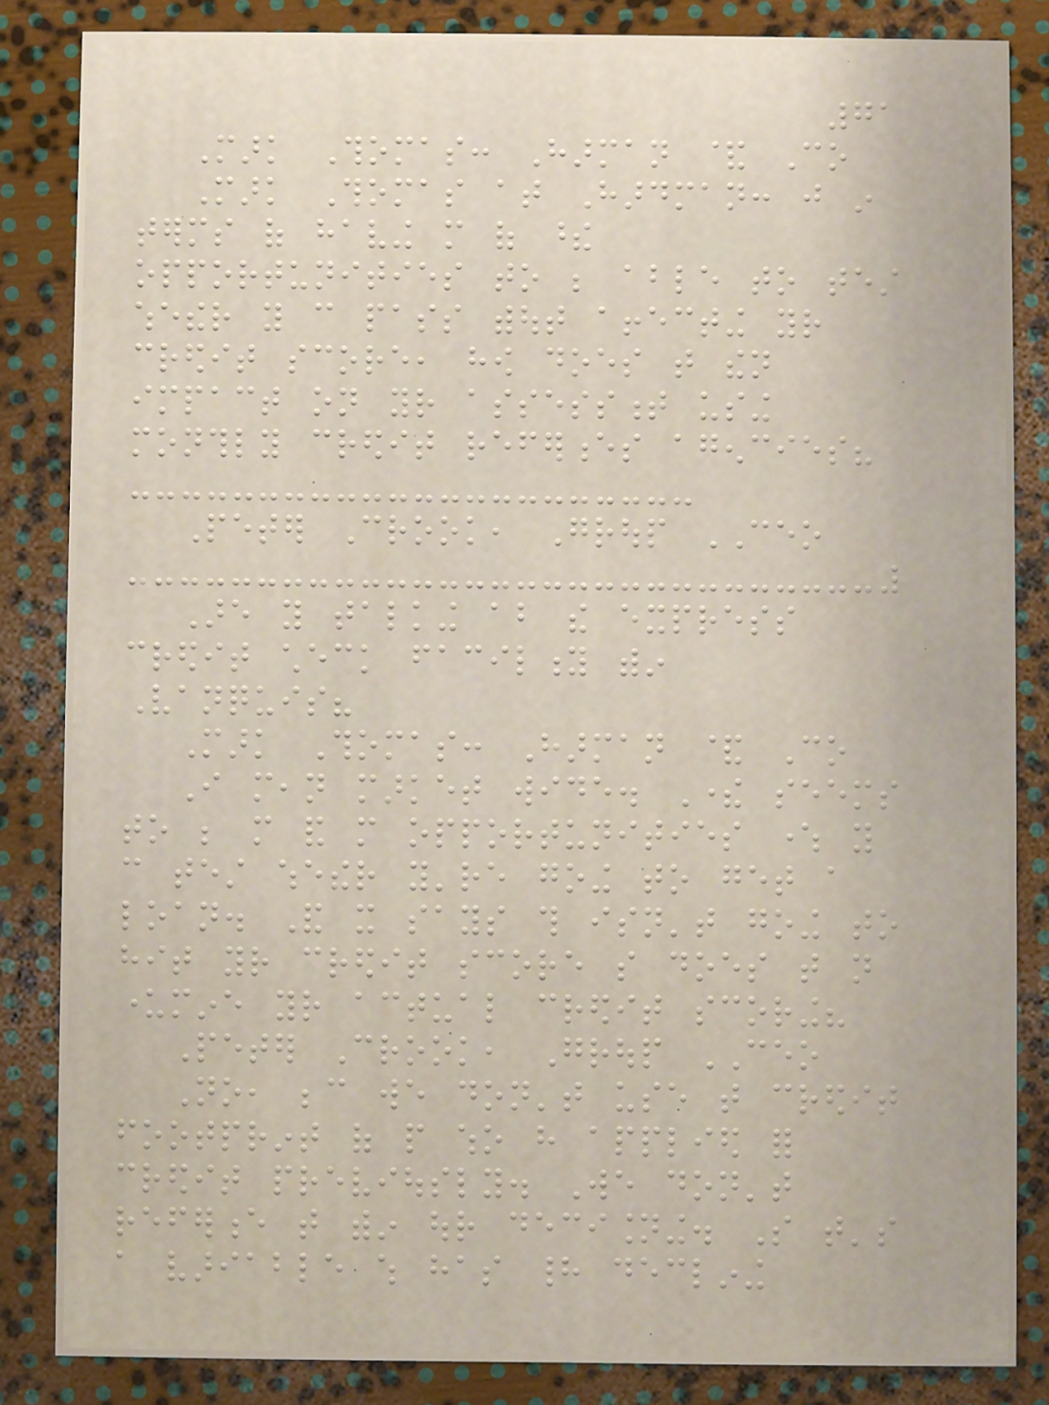71
Mark Thomas: Harman & Co
Mark Thomas at Hardman: just in
terms of having more of these
opportunities to be able to test
whether you can pass without affecting your
credit score, how does that then
impact on your assessment using
monthly credit references agencies?
Peter Crook, Group CEO
Are you talking about the express
credit check facility within
Vanquis?
Mark Thomas: Harman & Co
I mean market wide. There seems
to be more and more opportunities where you
can test whether you're going to get a
loan. And it says this isn't going to
hit your credit score so does that not
undermine your actual credit scoring?
Peter Crook, Group CEO
No, because we don't use that credit
footprint of people who have applied for
credit previously. We don't
reference that within our decisioning. So that's
a variable which has had declining
